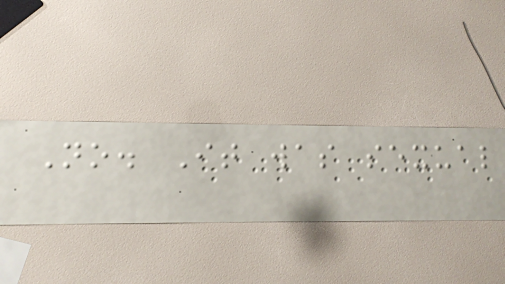No. It was sexual
